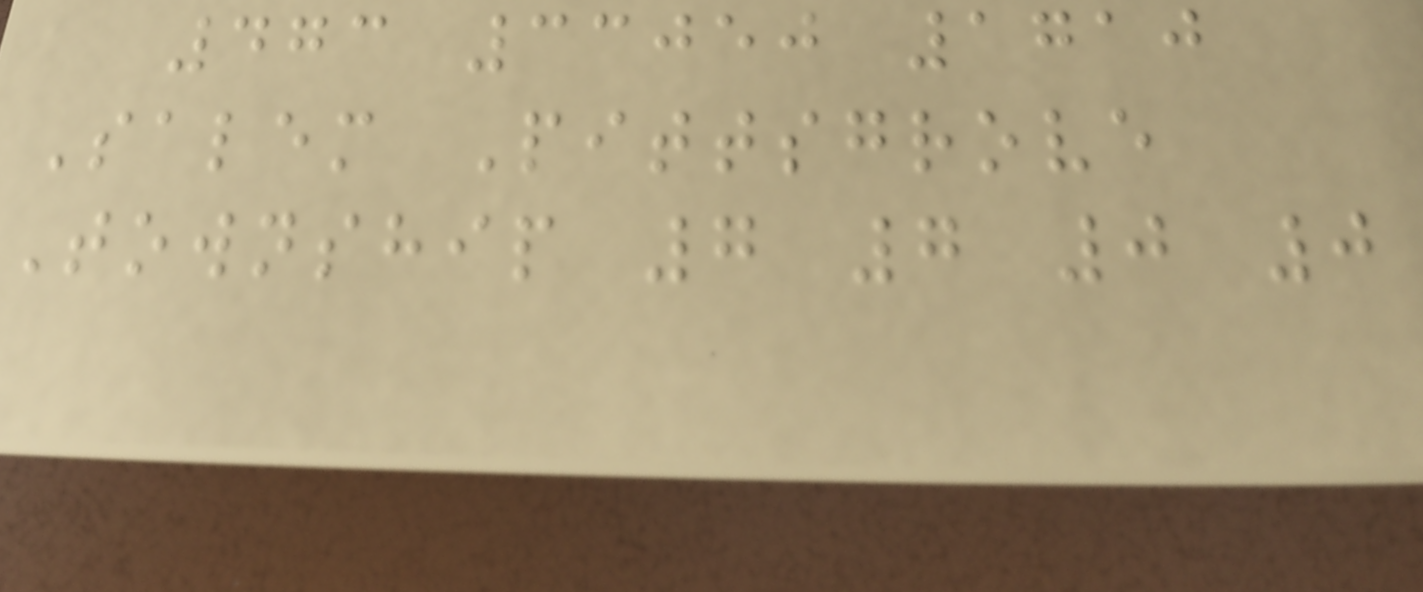473 33050 1710
Salem Pittsgrove
Township 7 7 0 0
